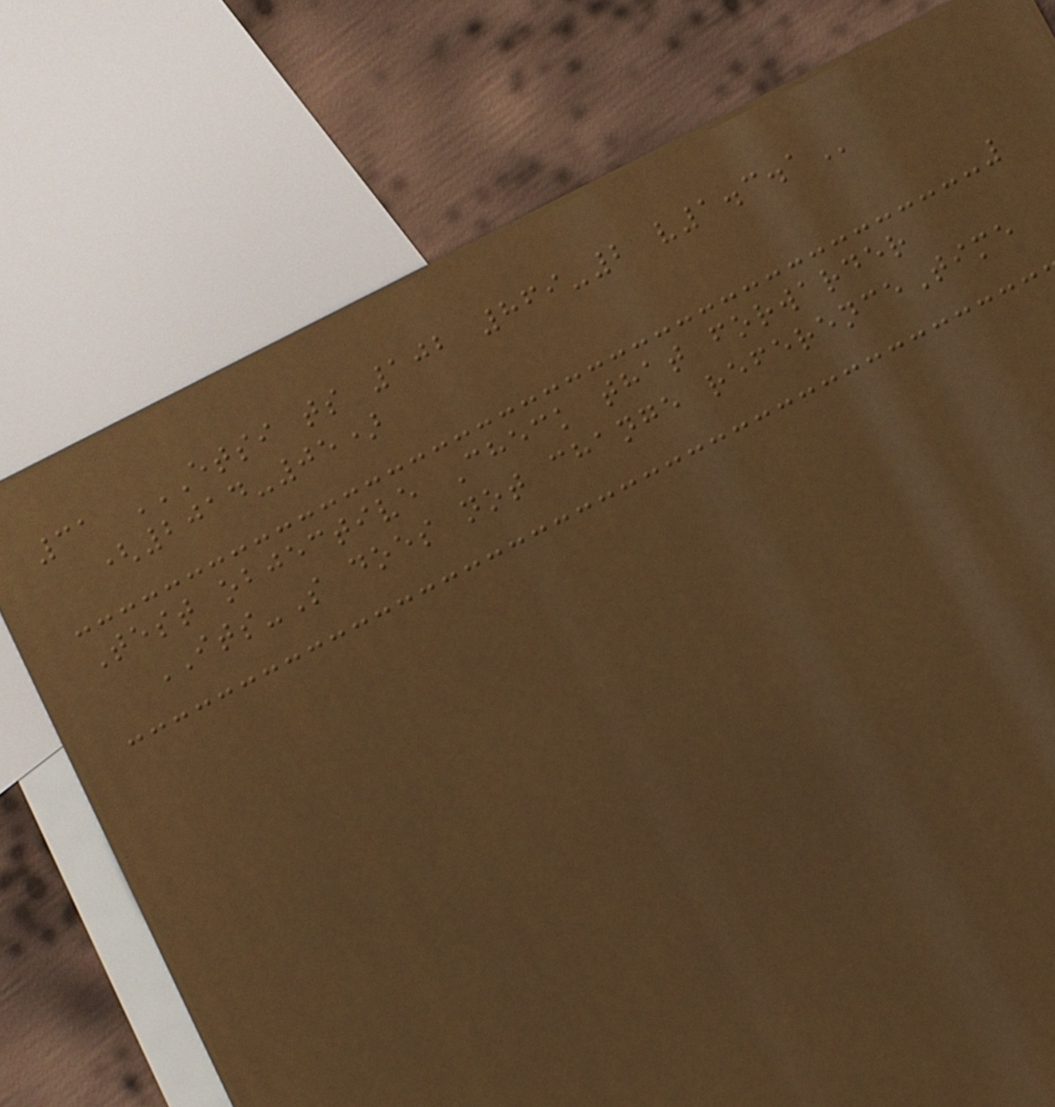31 ETSI TS 102 869-2 V1.3.1
(2014-05)
Test objective Check that forwarder
ITS-S does not change referenceTime
